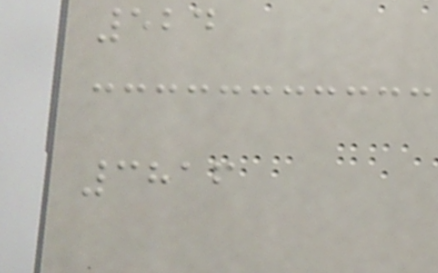524
3816
